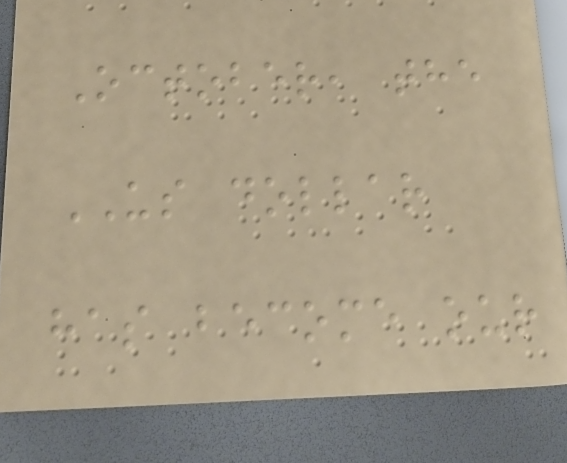October, the
US dollar
has become our
